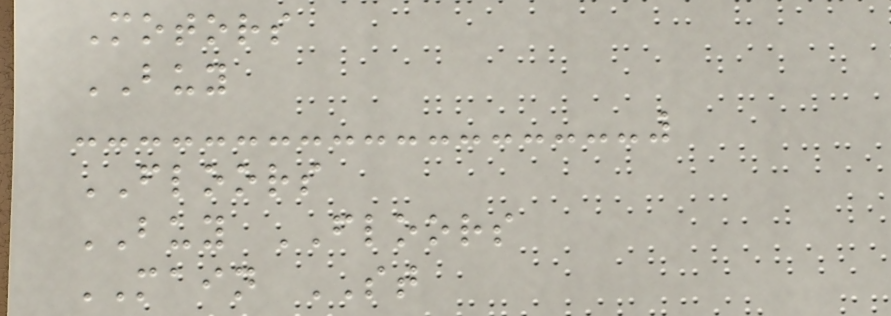Motors
BUY
FLOORS
BUY FLOORS
MAIN ST
